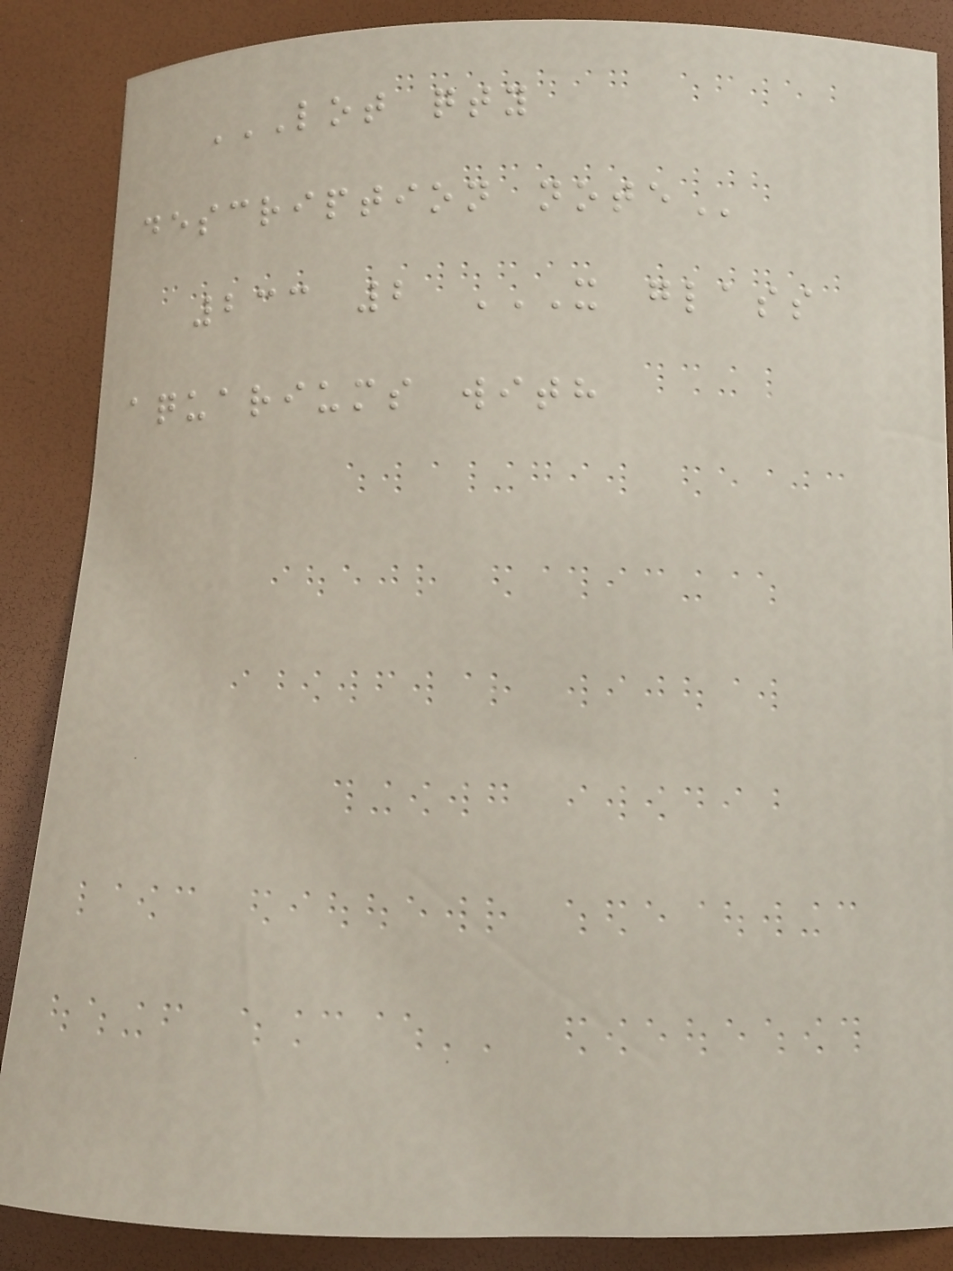LOT QTY
DESCRIPTION NOTE
233 2 X GLASS
AQUARIUMS WITH
